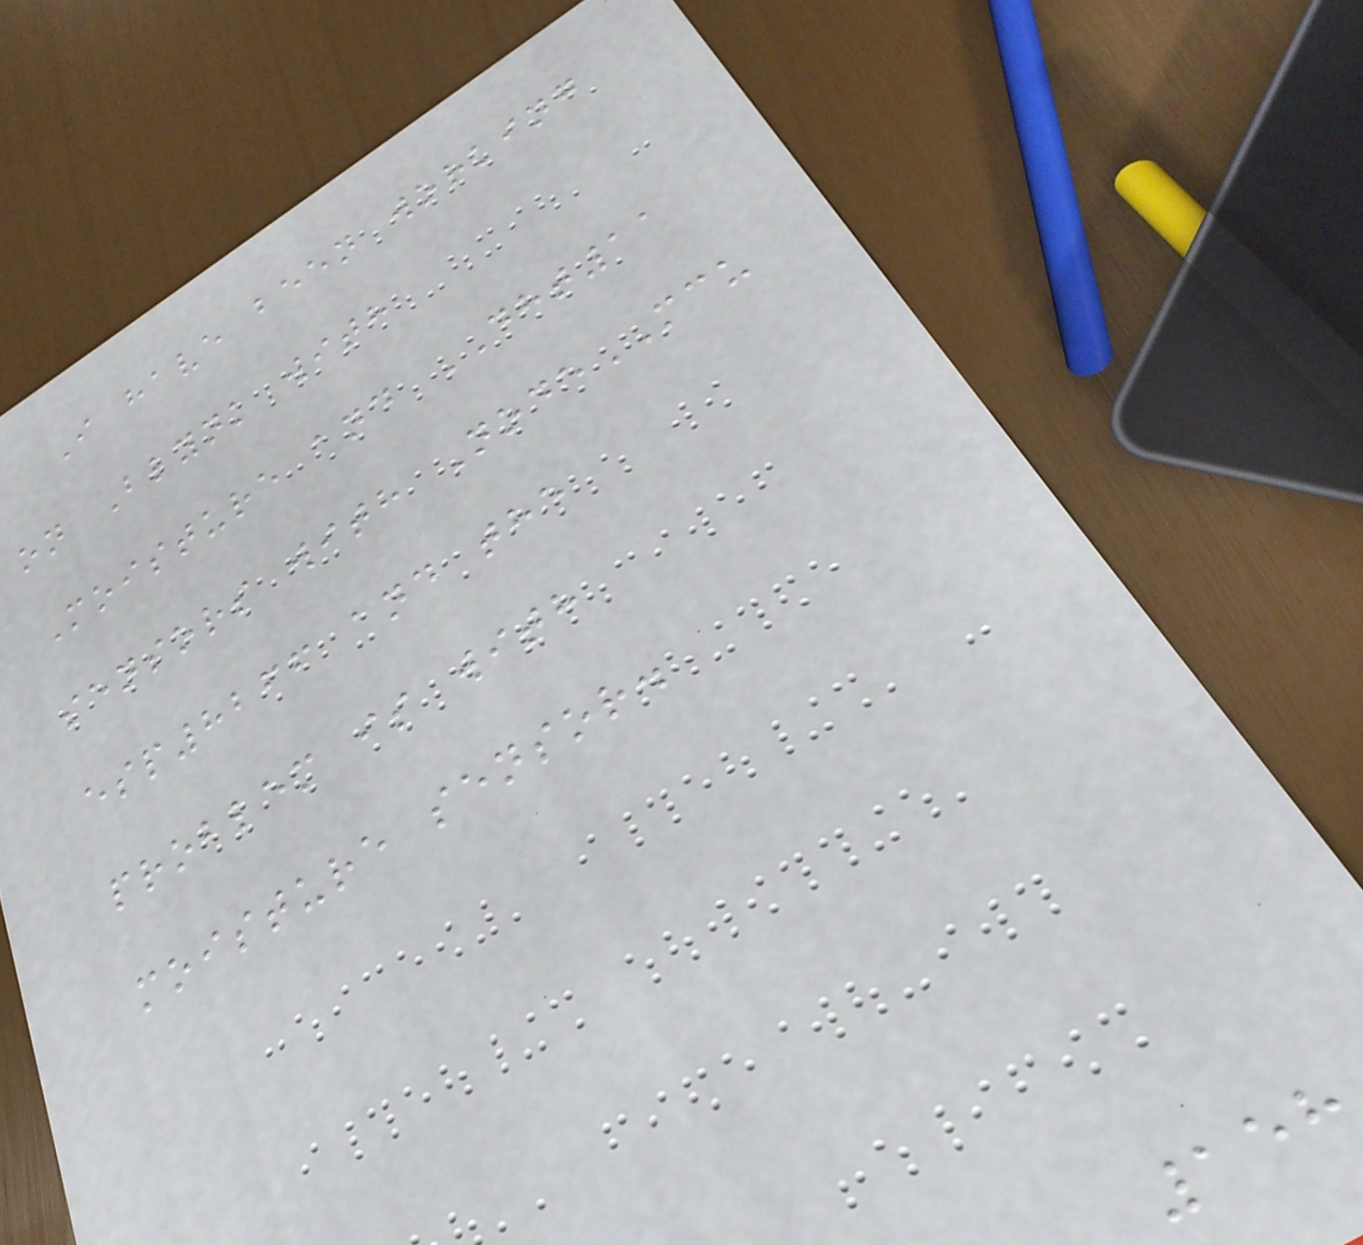I have been working
on Blynk with
Moisture and DHT11
sensors with NodeMCU
esp8266 and the
problem is with
moisture sensor.
158
